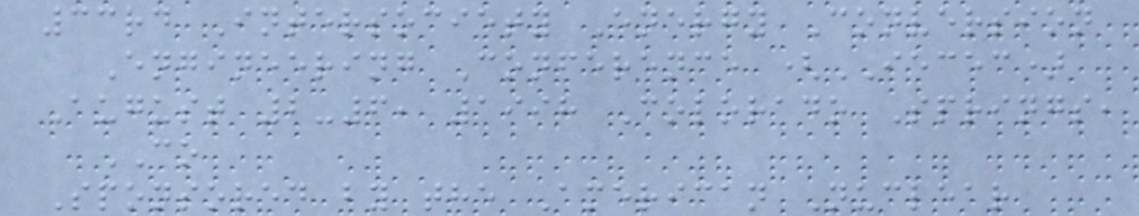33rd Intersociety Energy Conversion
Engineering Conference (IECEC)
August 2-6, 1998 Colorado Springs,
CO
Sponsored by the American Nuclear
